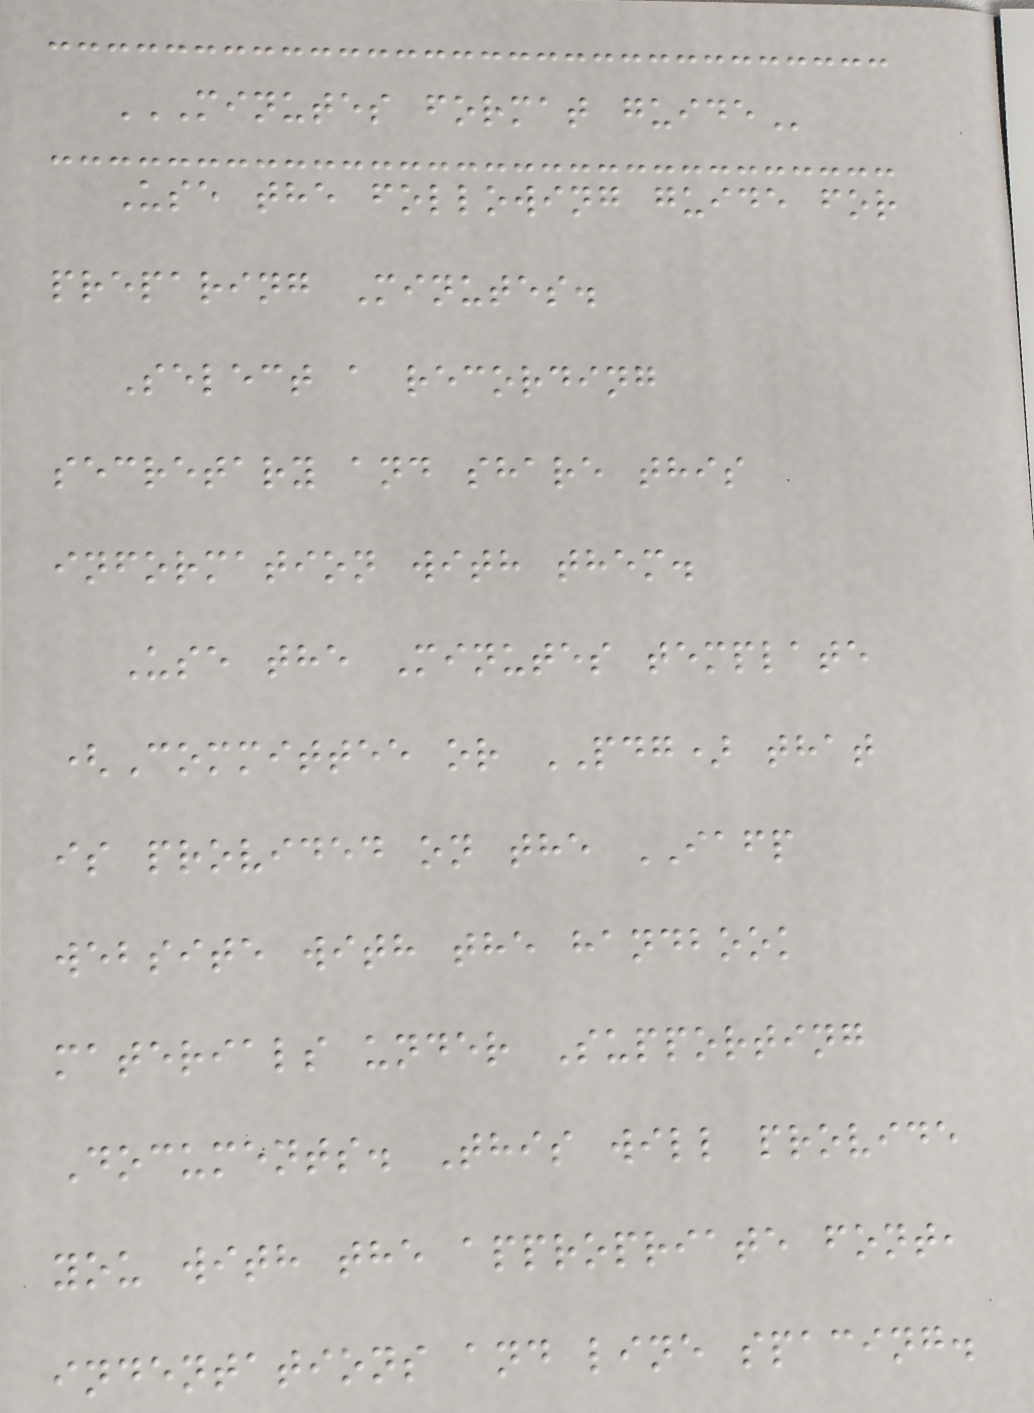MINUTES FORMAT GUIDE
Use the following guide for
preparing Minutes.
Select a recording
secretary and share this
information with them.
Use the Minutes template
(Committee or PDG) that
is provided on the IAFP
website with the handbook
materials under Supporting
Documents. This will provide
you with the appropriate font,
indentations and line spacing.
